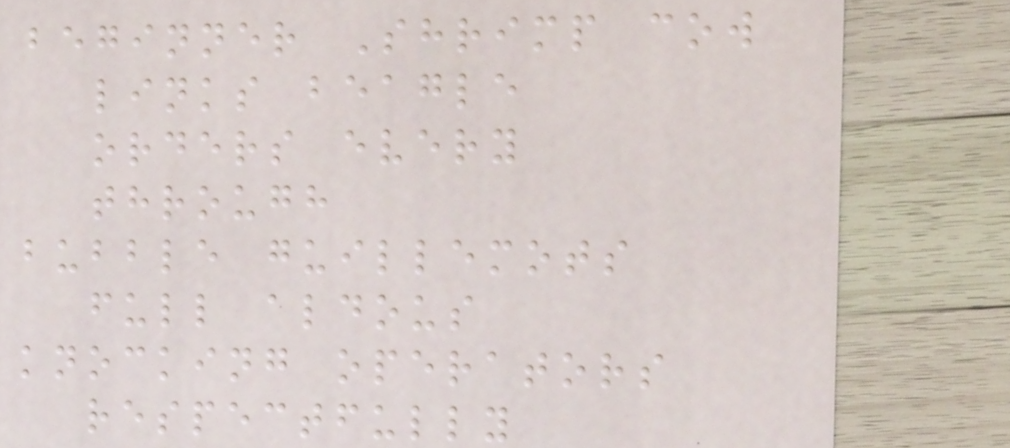beginner Shrimp cow
links beagle
orders every
through
bubble guillemots
full aldous
knocking operators
respectfully
